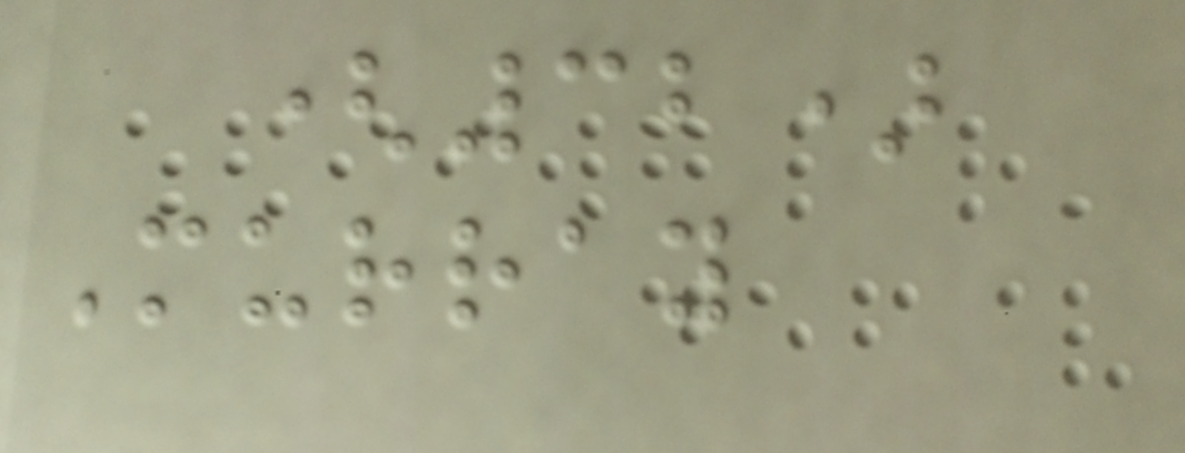(32)
Murray
